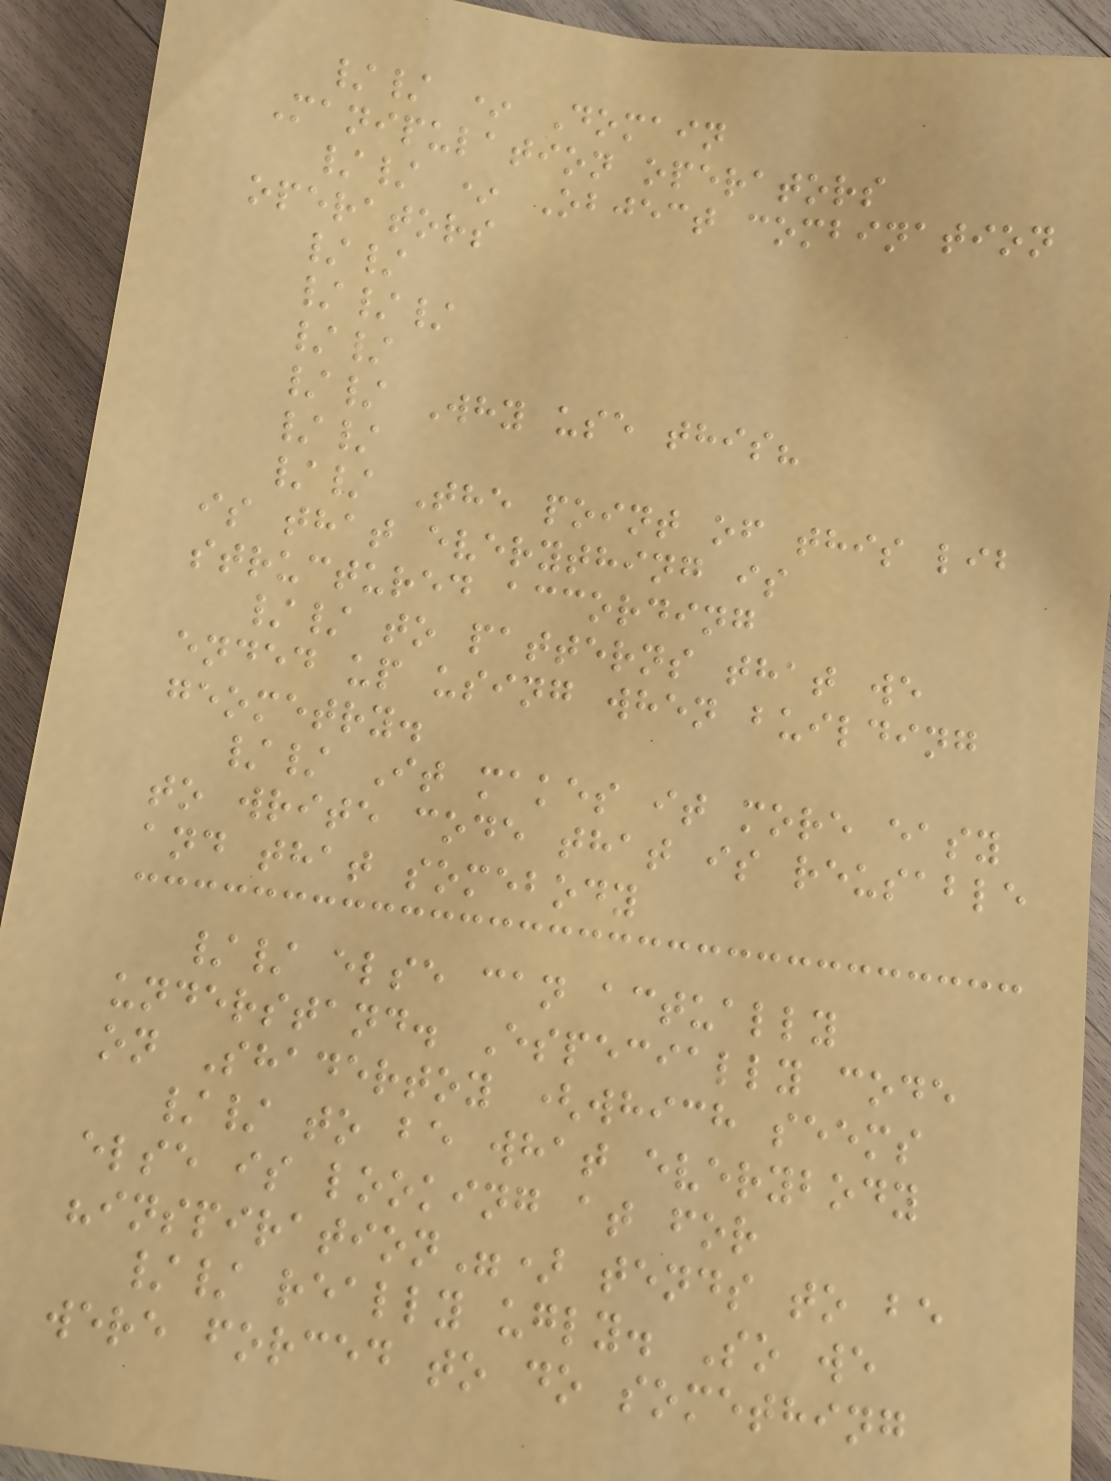// * Domain
Manipulation operators
// * Object combination
operators
//
///
//
// Why use this?
//
// The point of this lib
is that everything is
structured according
// to patterns that we
ended up using when building
geometry.
// It makes it more easy
to write code that is reusable
and that somebody
// else can actually
understand. Especially code
on Shadertoy (which seems
// to be what everybody
else is looking at for
"inspiration") tends to be
// really ugly. So we
were forced to do something
